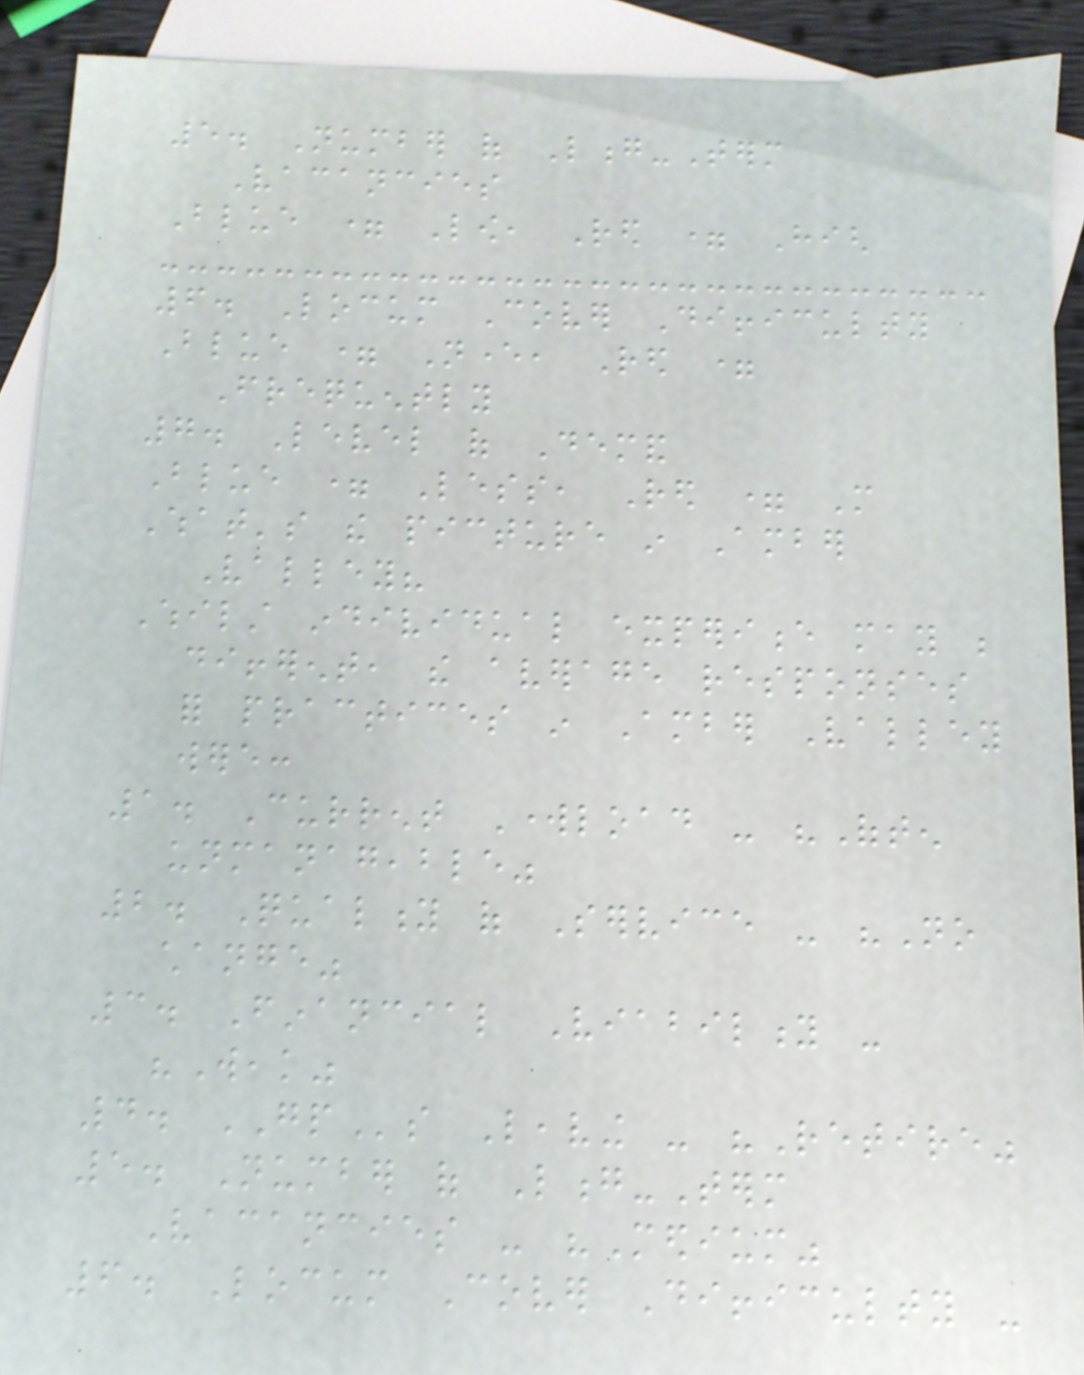5. Number of Long-Term
Vacancies
Blue = Low, Red = High
6. Locum Cover Difficulty
Blue = Never, Red =
Frequently
7. Level of Demand
Blue = Less, Red = More
What's the picture in Amber
Valley?
Whilst individual experience may be
different, the average responses
for practices in Amber Valley
were:
1. Current Workload - "Often
unmanageable"
2. Quality of Service - "No
change"
3. Financial Viability -
"Weak"
4. GPs Leaving - "Retire"
5. Number of Long-Term
Vacancies - "Medium"
6. Locum Cover Difficulty -
